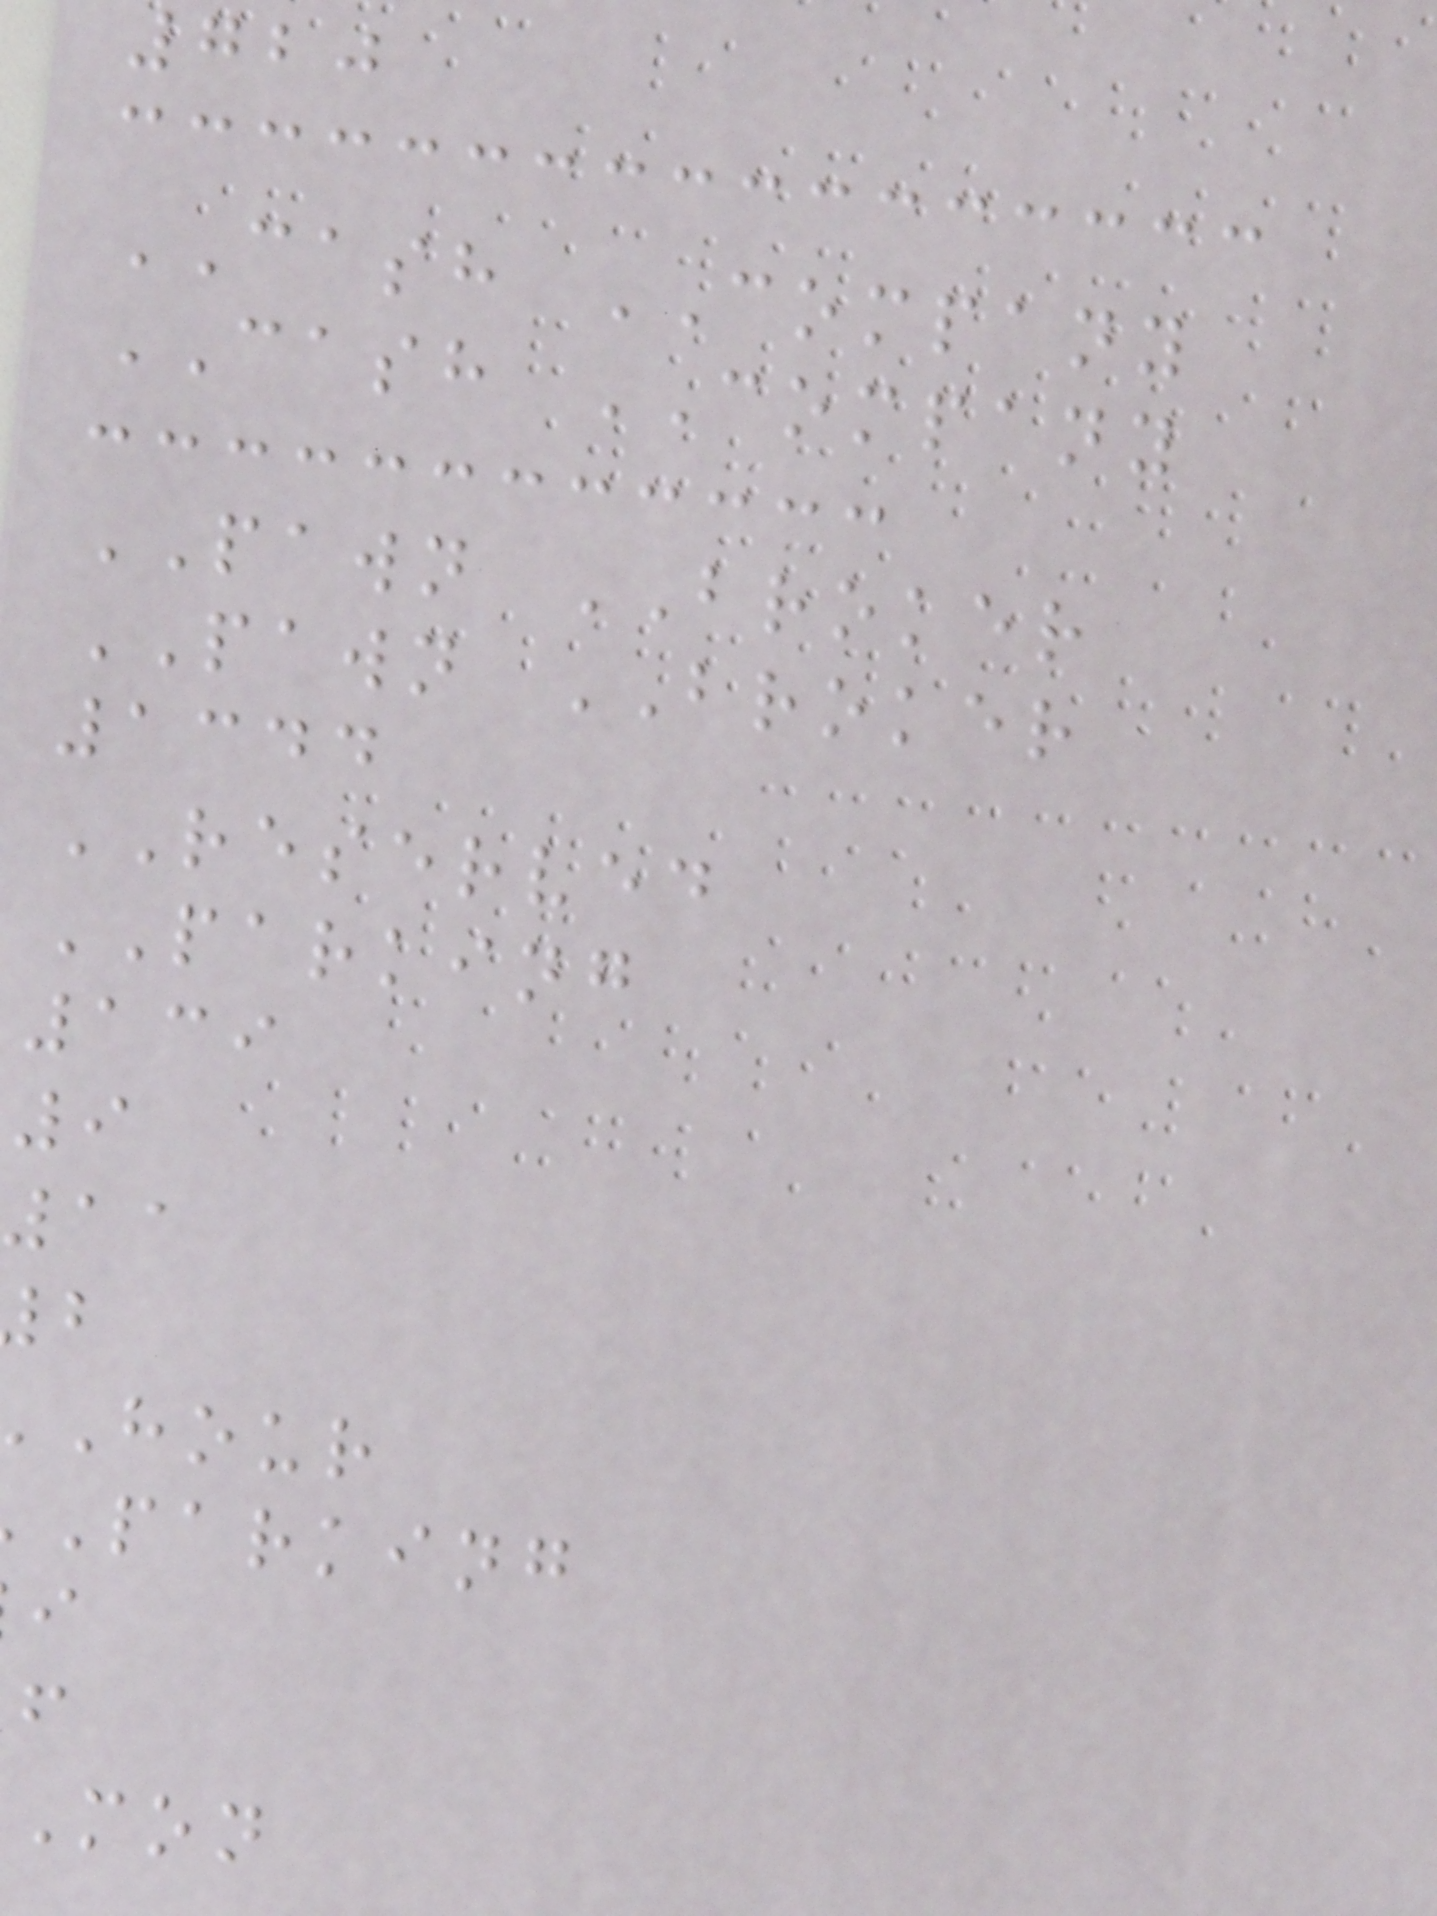720
CASH COMPANY
CASH COMPANY
PAWN BROKER
PAWN BROKER
1344
RESERVED
PARKING
139
9
11
hour
parking
